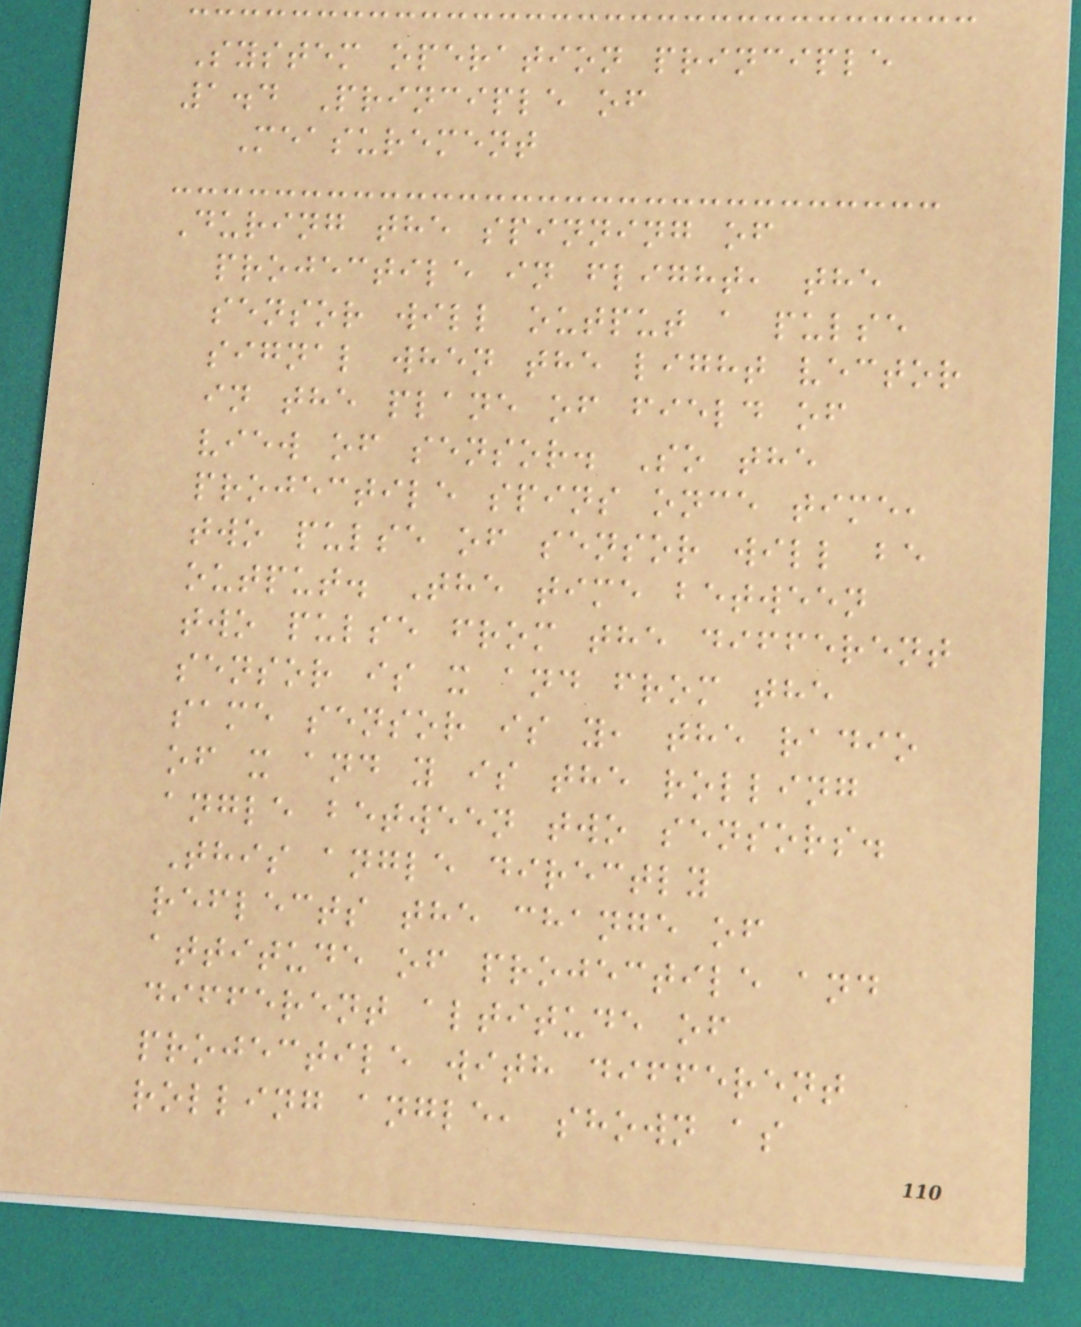System operation principle
1.4 Principle of
Measurement
During the spinning of
projectile in flight, the
sensor will output a pulse
signal when the light vector
in the plane of field of
view of sensor. So the
projectile spins once time,
two pulse of sensor will be
output. The time between
two pulse from the different
sensor is x and from the
same sensor is y, the radio
of x and y is the rolling
angle between two sensors.
This angle directly
reflects the change of
attitude of projectile and
different altitude of
projectile with different
rolling angle, shown as
